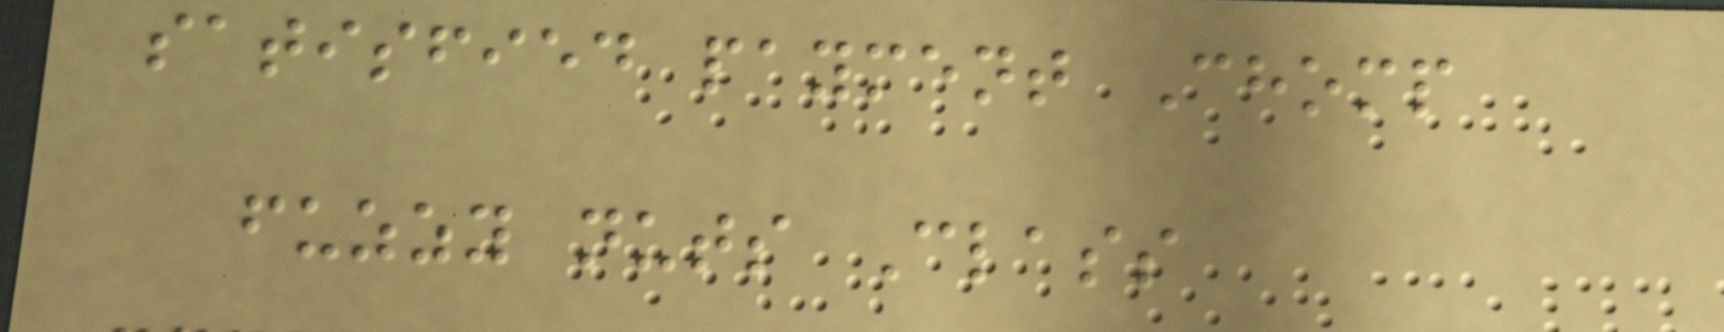satisfied payment Chomp
fuzzy nuts Class
